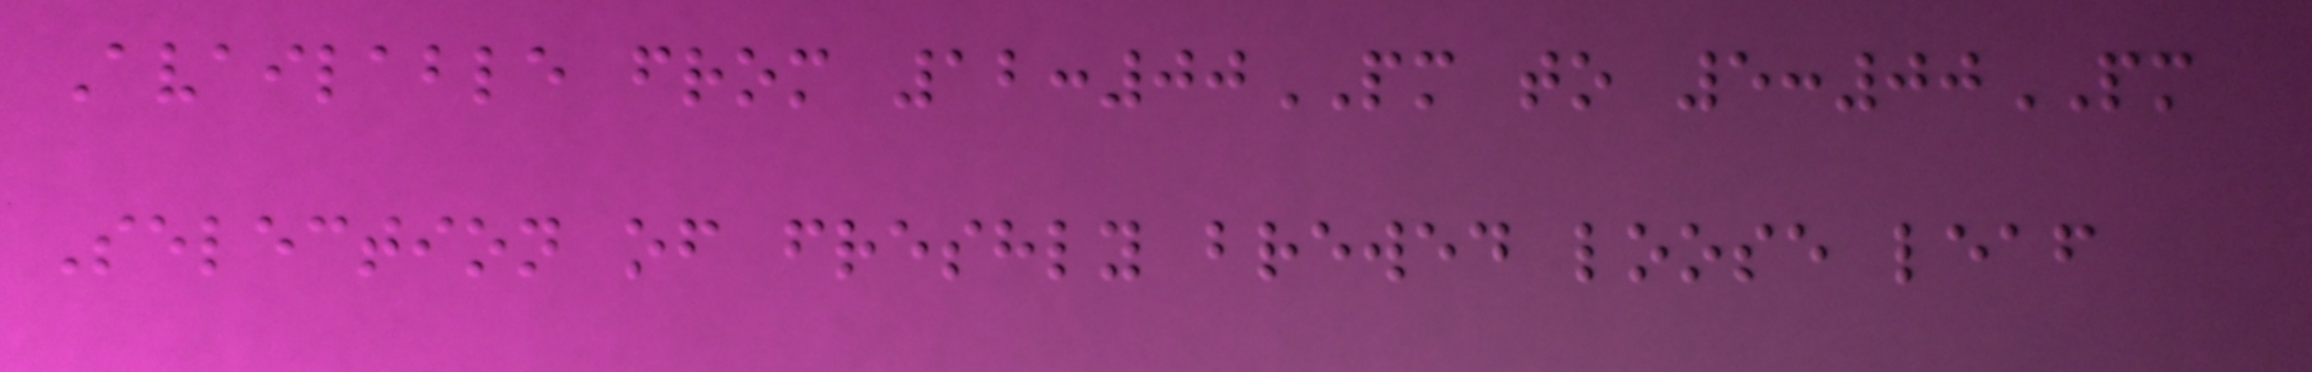Available from 12:00PM to 5:00PM
Selection of freshly brewed loose leaf
